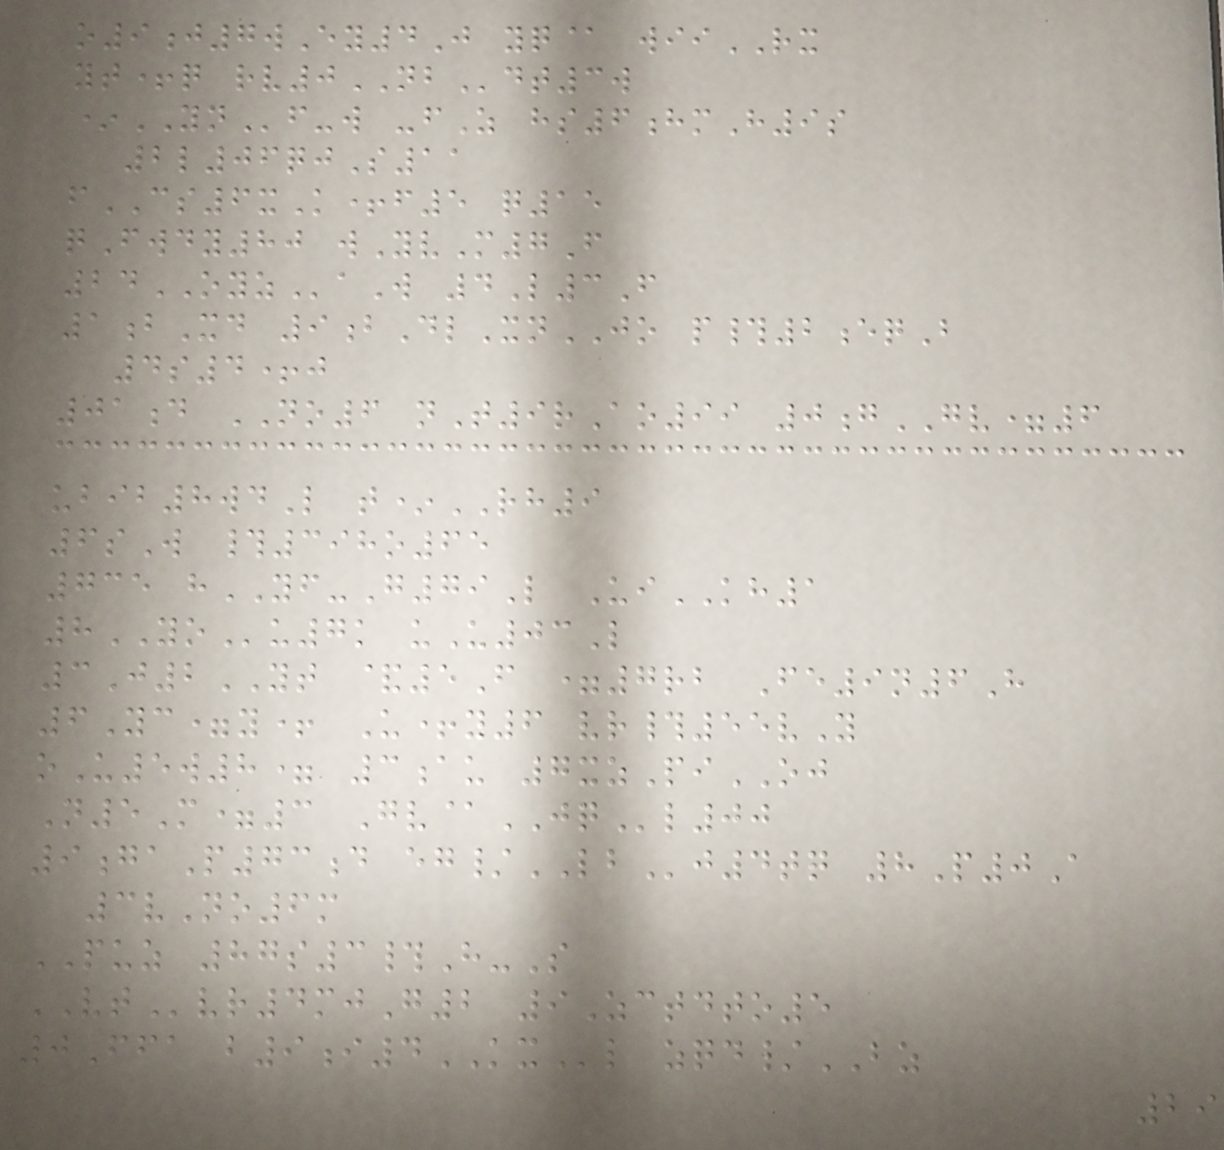o9j7wEy4J yq@ wiiRX
yt+q rv0NBdt3w
*YNf-w -fZ hs6hmH9s
2l06qjS11
fCS6xK+f5 q15
qFwdy80 wYvM7F
24OYZaW 4L3F
1bXd 9bDlXnJO p#2eqB
4s4+j
01d NO6 nT9rAo99 0gGV=6
ubib8wdL t*RH9
6sW #398o65
735 hYF-G79L UiKH1
8YOu7k uU03L
3J2YT &5F =7rb Fe9n6H
6Yc=y+ U+y6 vr#55vY
oU5w8= 3au 7xzPiOJ
N5M=3 Gv@JQl00
9gaP73d eg/LBj4tq 8P0A
3vNo6m
PUZ 87s3#H-S
VTvr4mjG2 9Zctdto5
0Ffa b9i4KXl zqd/BZ
29
